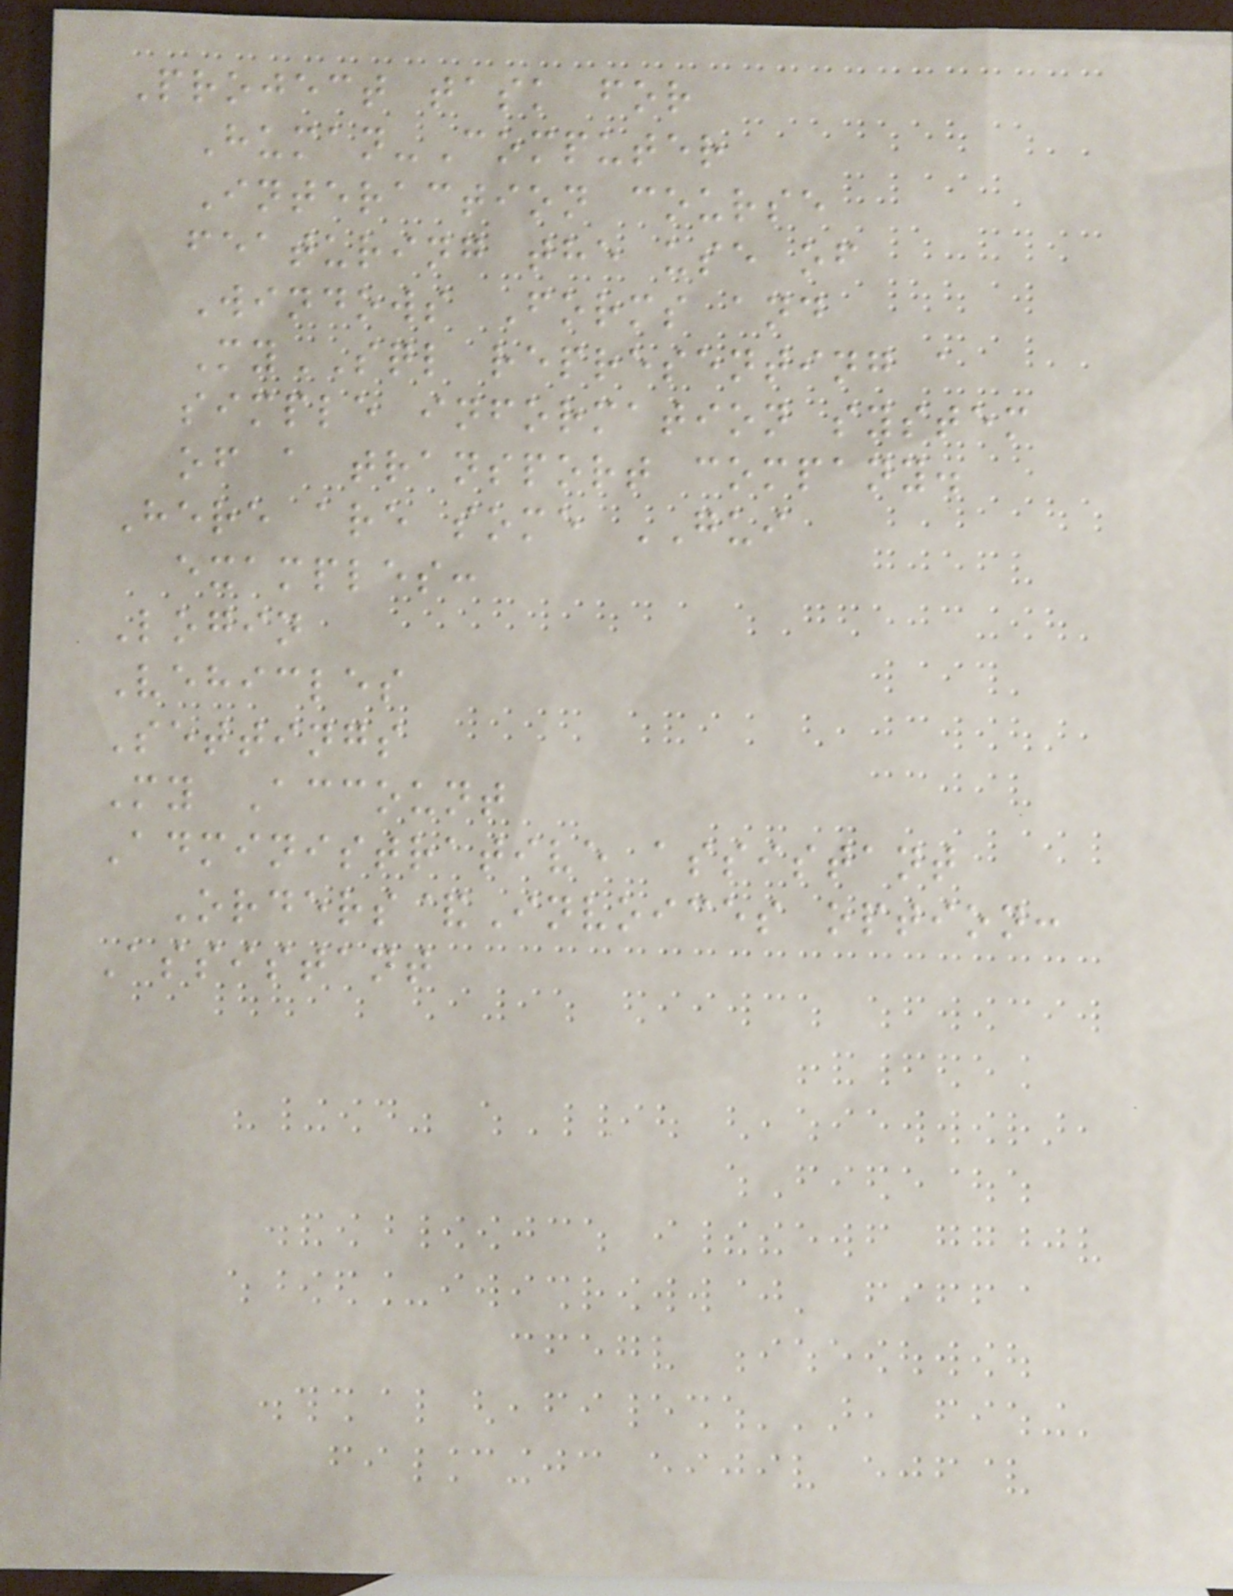Project task for
Human-Computer
Interaction course
featuring the use of
Windows Forms and
MySQL representing a
simple information system
of a transport company.
Here are some GUI
examples:
Login
Vehicles
Settings
My Account
Administrative assistant
Orders&Invoices option:
Assistant
